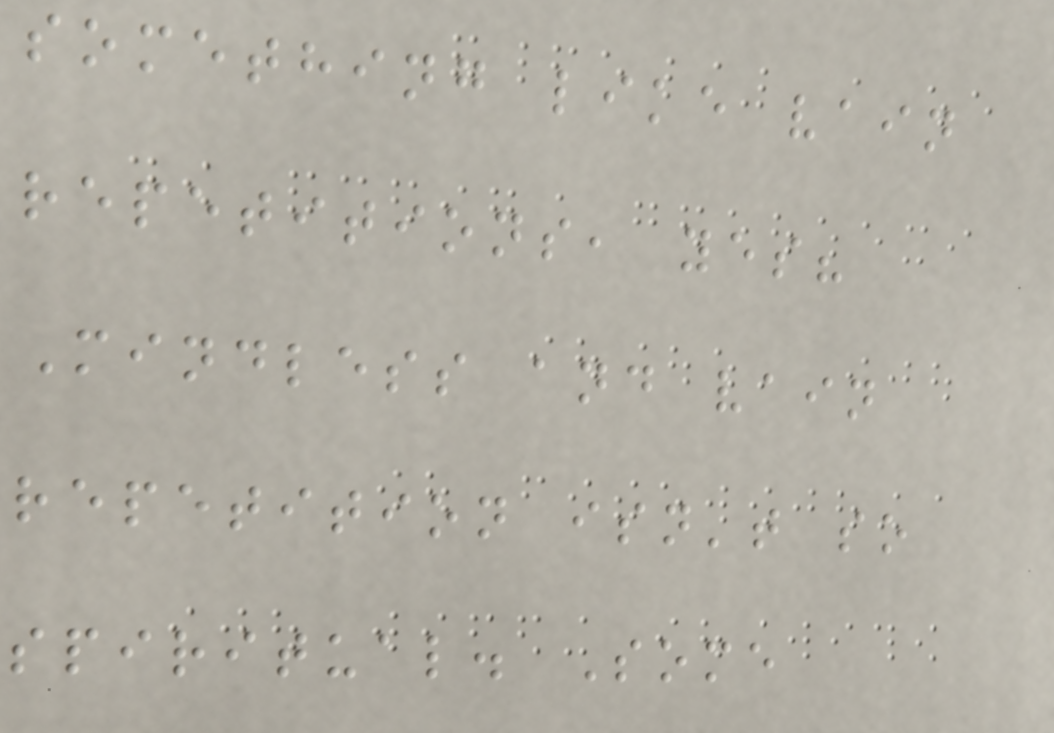something like vain
repetitions, yes?
Mindless and vain
repetition isn't so
spiritual. Some
